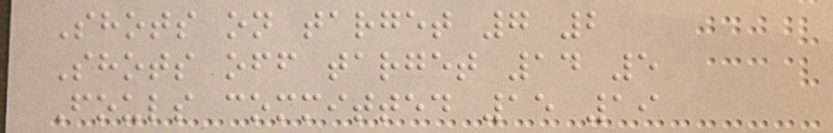Shots on target 7 2
Shots off target 14 5
Fouls committed 15 19
